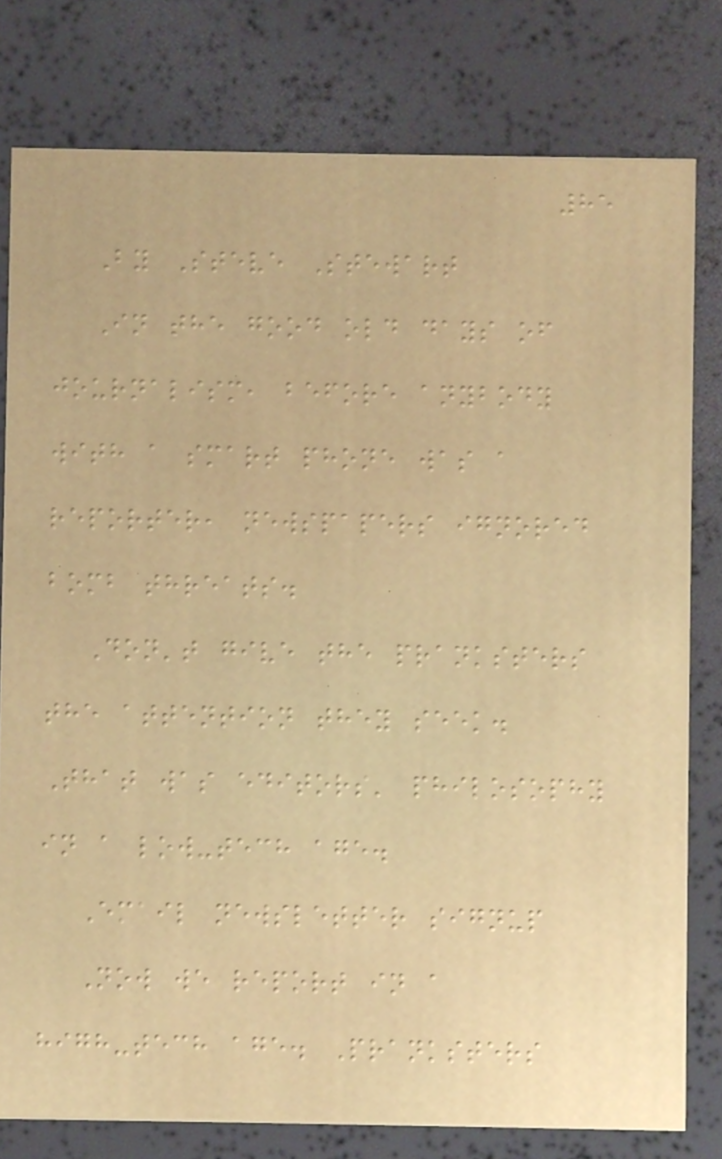85
By Steve Stewart
In the good old days of
journalism, before anybody
with a smart phone was a
reporter, newspapers ignored
bomb threats.
Don't give the pranksters
the attention they seek.
That was editors' philosophy
in a low-tech age.
Email newsletter signup
Now we report in a
high-tech age. Pranksters
